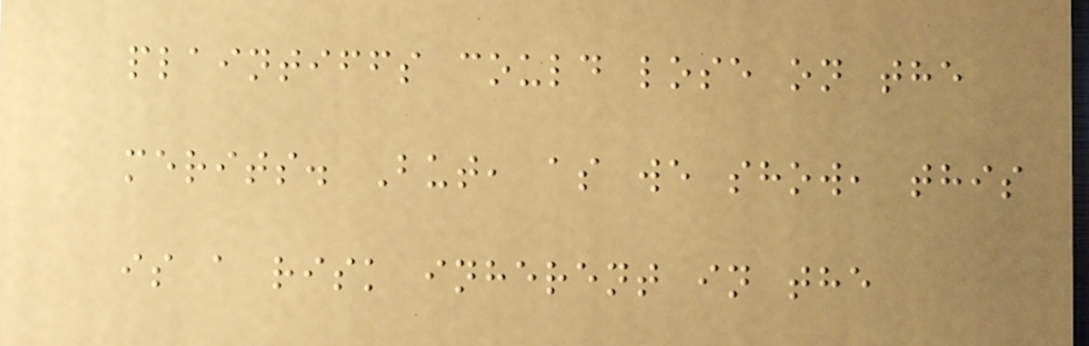plaintiffs could lose on the
merits. But, as we show, this
is a risk inherent in the
